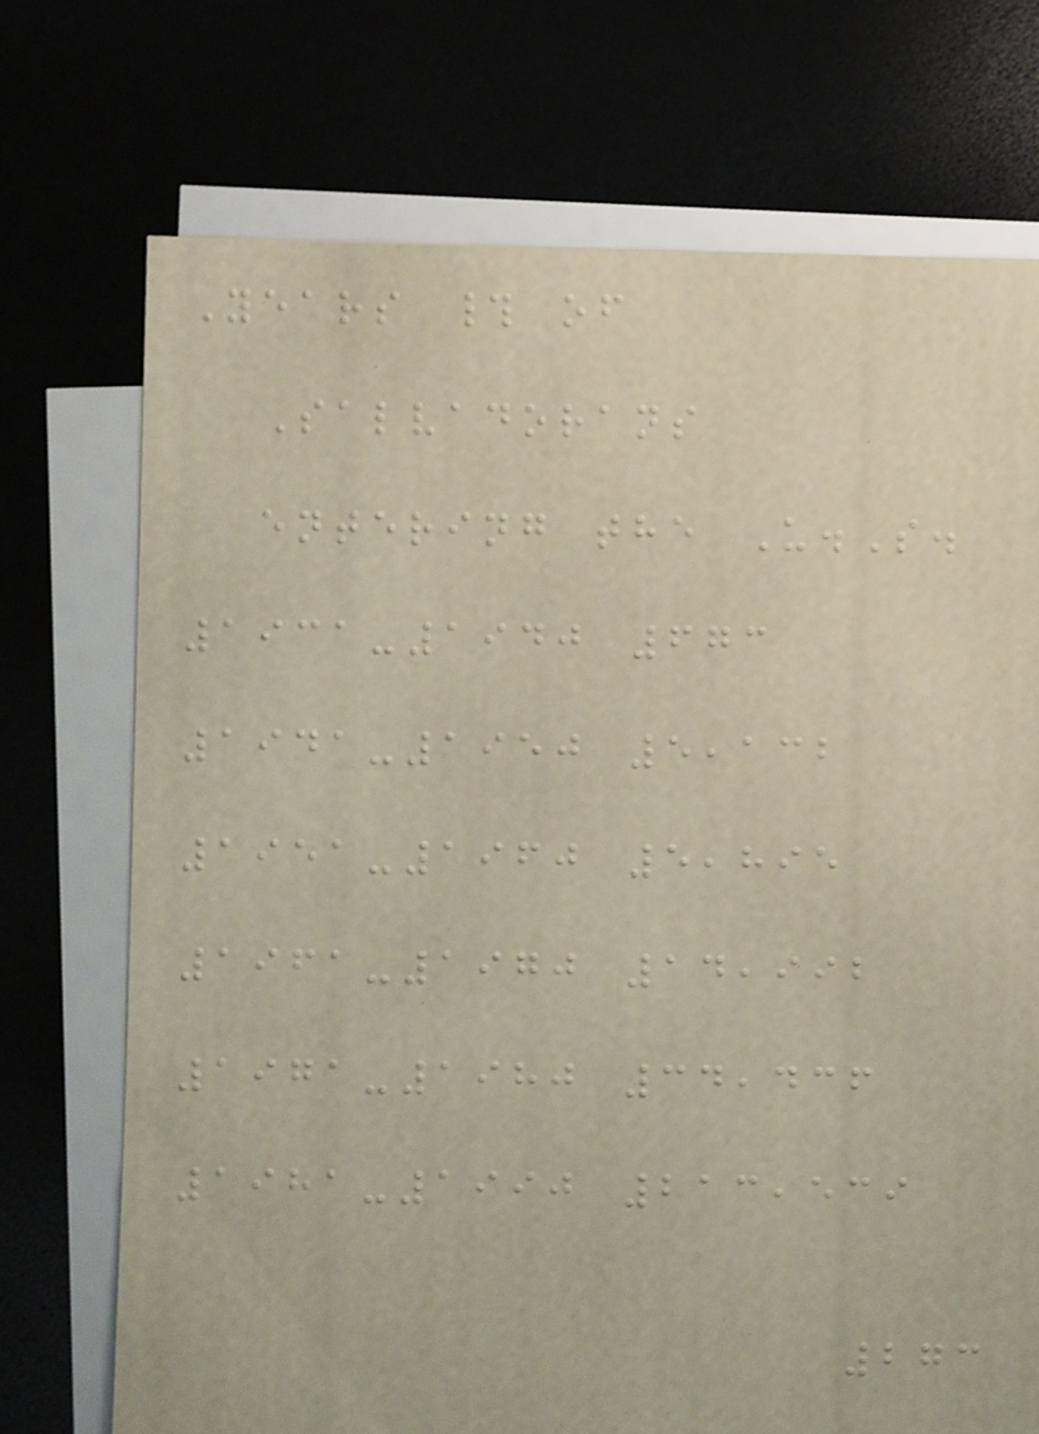Years # of
Salvadorans
entering the U.S.
1931-1940 673
1941-1950 5,132
1951-1960 5,895
1961-1970 14,992
1971-1980 34,436
1981-1990 213,539
273
